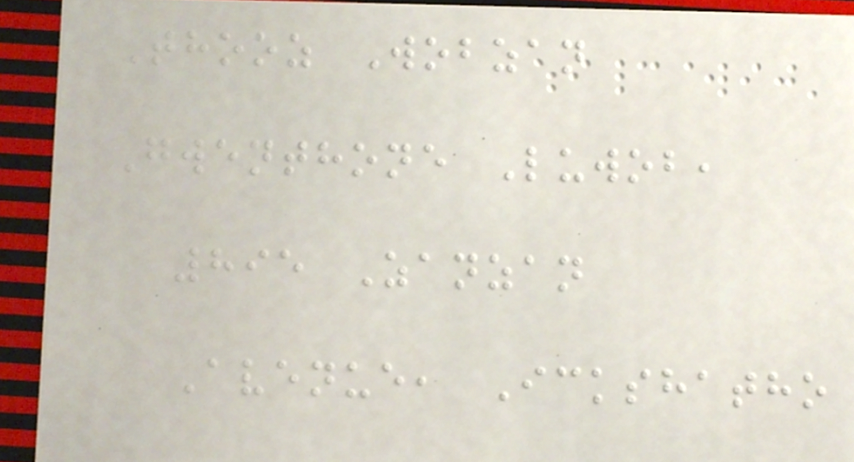Thooz Wobzan
Gwenthone Luwob,
895 Zanzan
Avenue, Ickshatho
